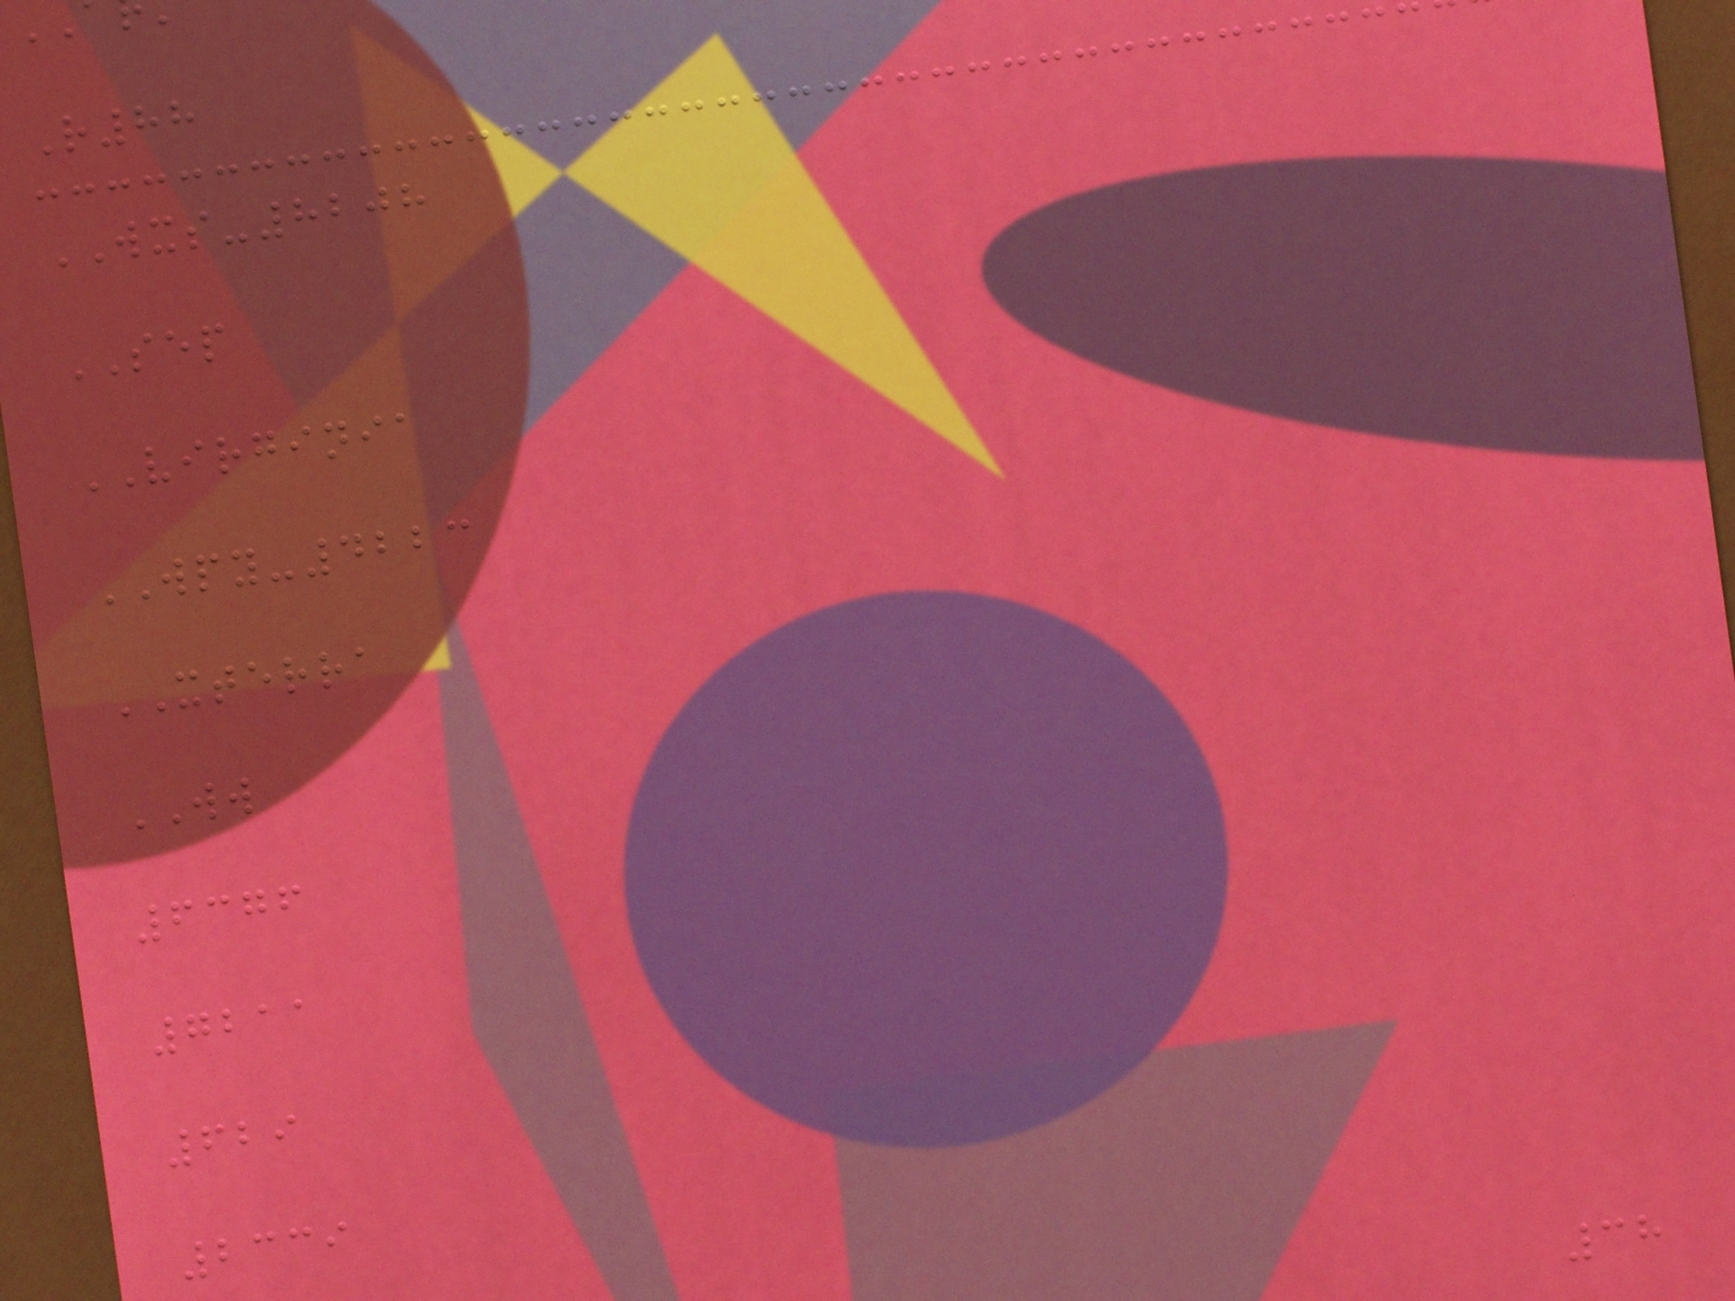R88
WXS-8208
SEP
VIRGINIA
WPY-4223
XTERRA
WW
6376
7211
629
2339
38
